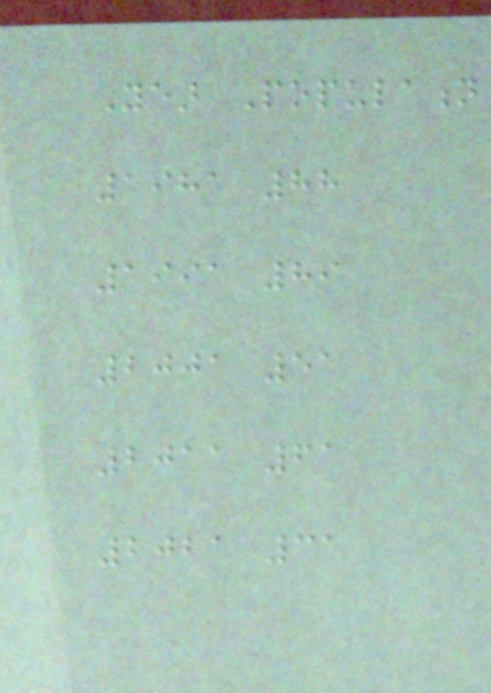Year Population
1981 88
1991 89
2001 51
2011 61
2021 31
